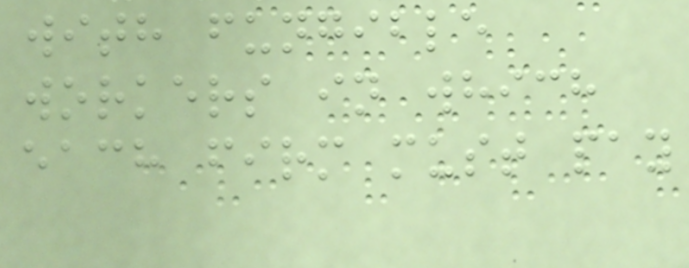with fungible
workers in which
each firm must pay
